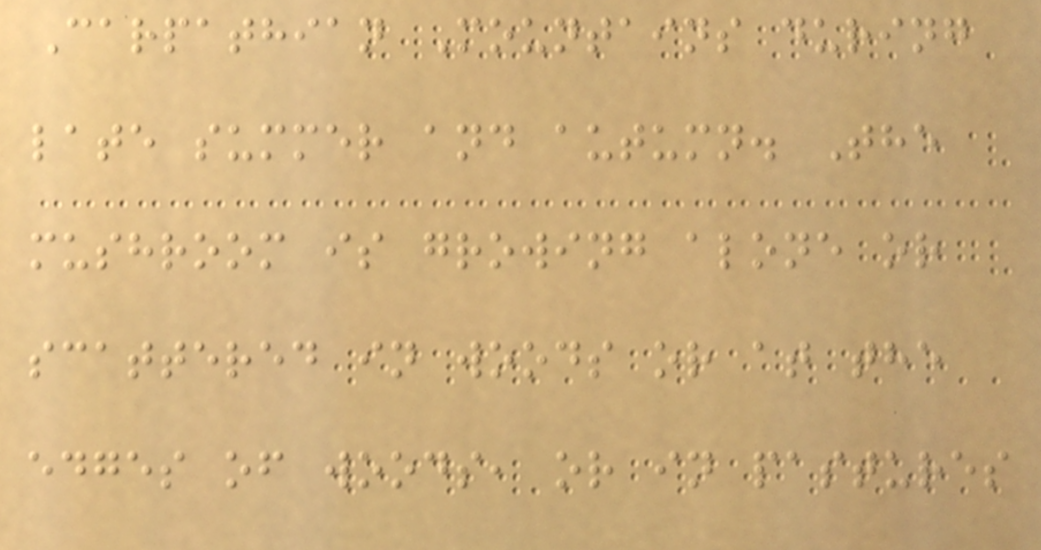Carpathian Mountains during
late summer and autumn. The
mushroom is growing alone or
scattered in woods or at the
edges of woods, or in pastures
